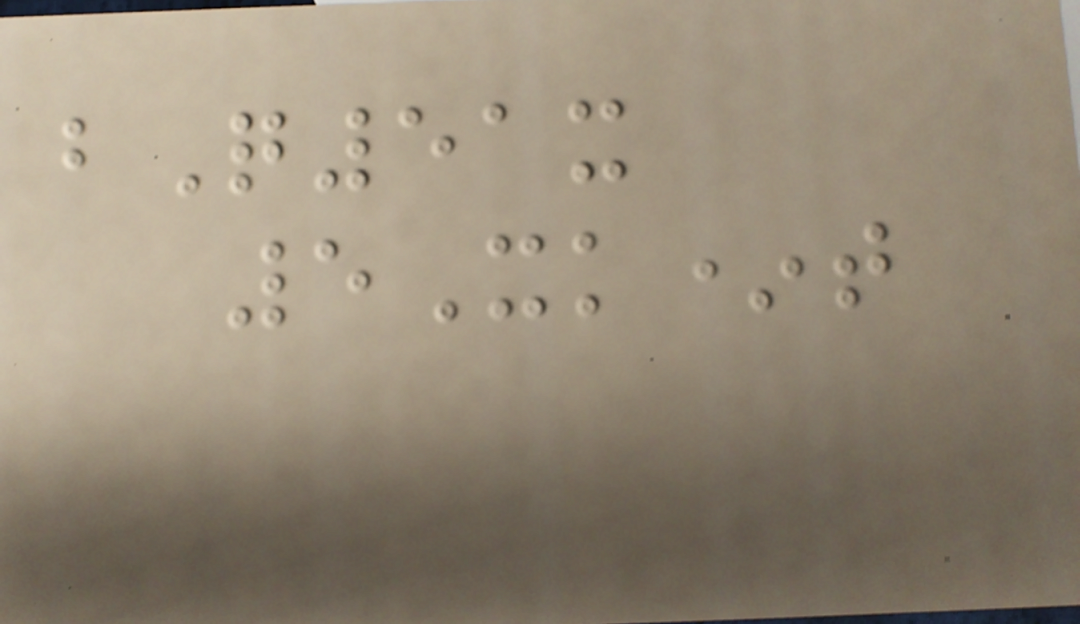bQ51x
5Xk*t
